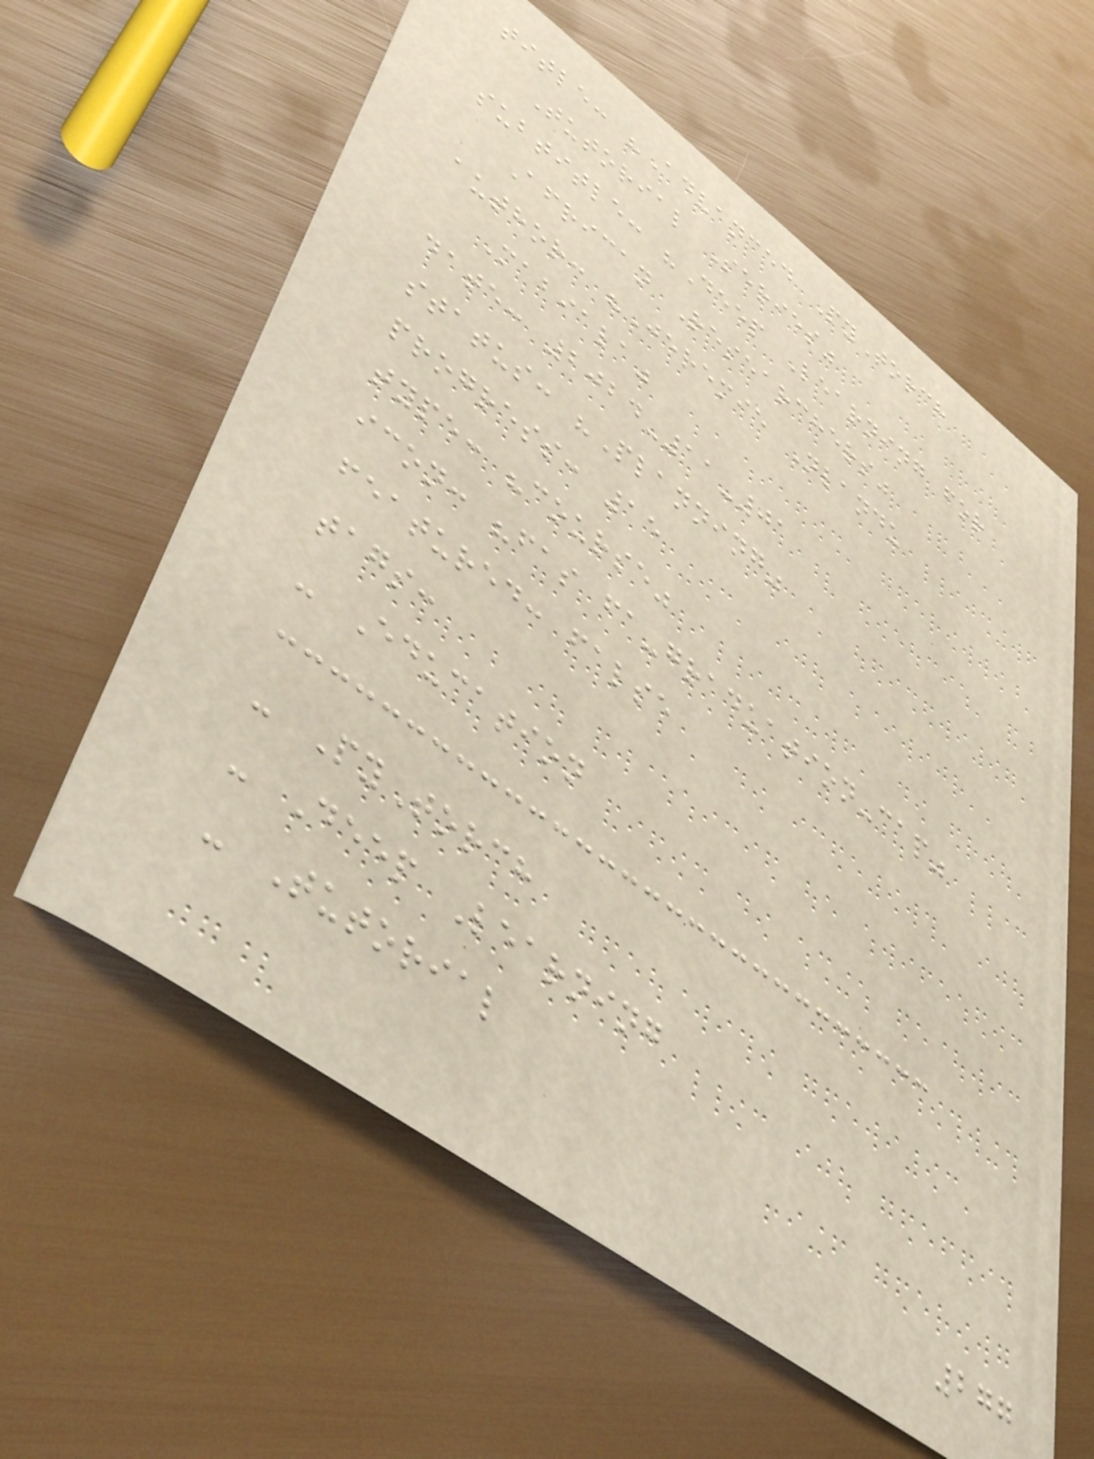title: "Advanced PyTorch
Tutorial Series"
subtitle: "Deep Learning for
African Researchers"
author: "Jeremie Nlandu
Mabiala"
date: 2024-11-01
status: "Planning"
progress: 15
type: "course"
icon: "fas fa-graduation-cap"
featured: false
tags:
- Education
- PyTorch
- Deep Learning
- Tutorial
277
